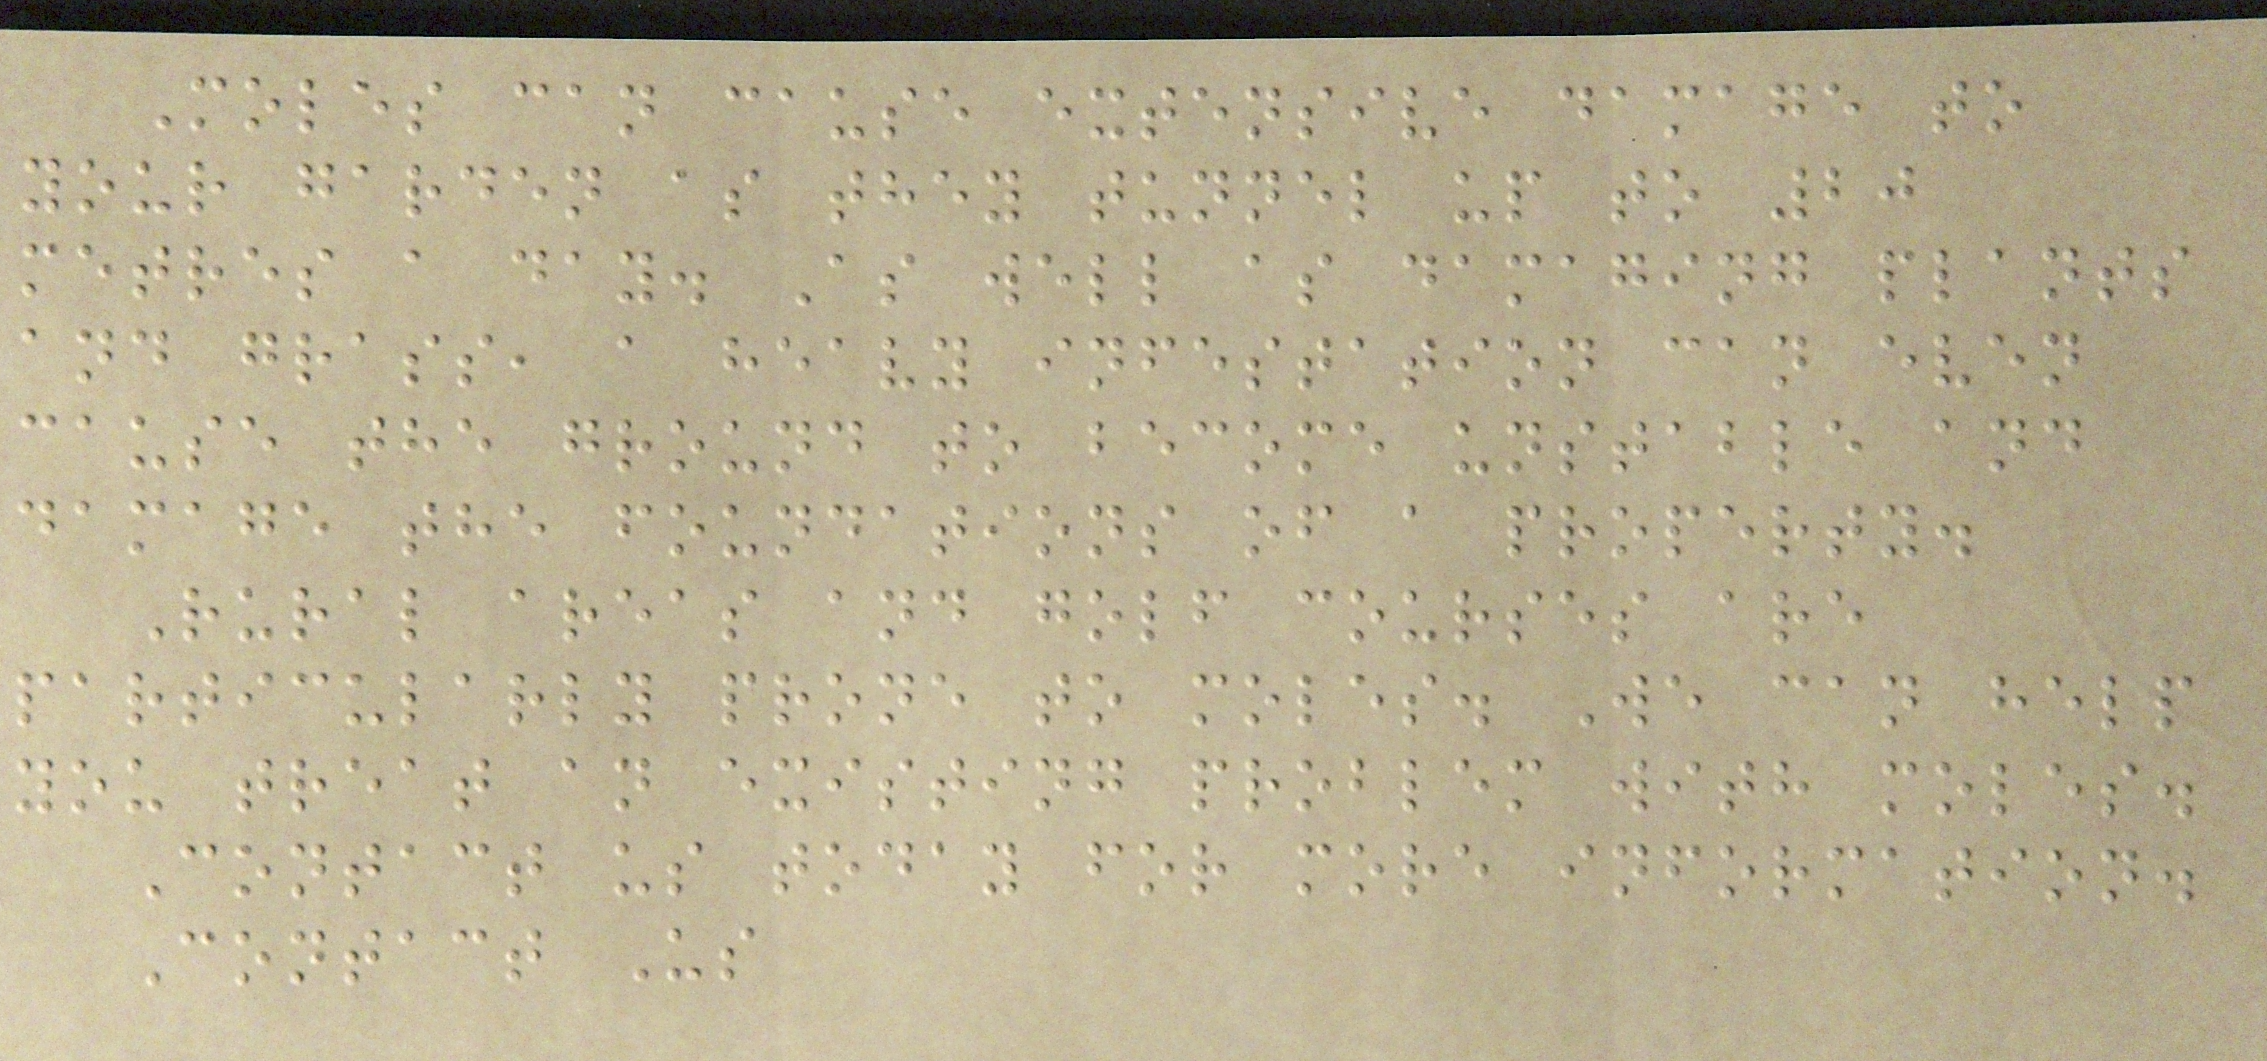Moles can cause extensive damage to
your garden as they tunnel up to 20
metres a day. As well as damaging plants
and grass, a heavy infestation can even
cause the ground to become unstable and
damage the foundations of a property.
Rural areas and golf courses are
particularly prone to moles. We can help
you treat an existing problem with moles.
Contact us today for more information.
Contact Us
